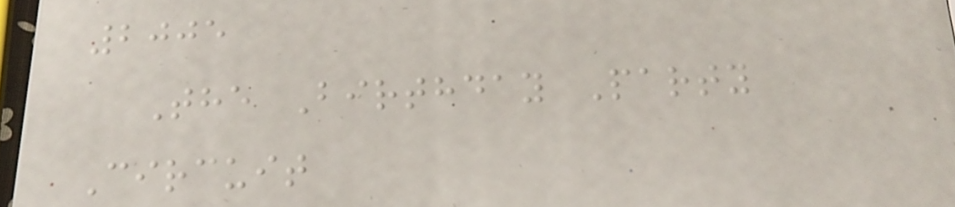2005
The Birthday Party
Circuit
